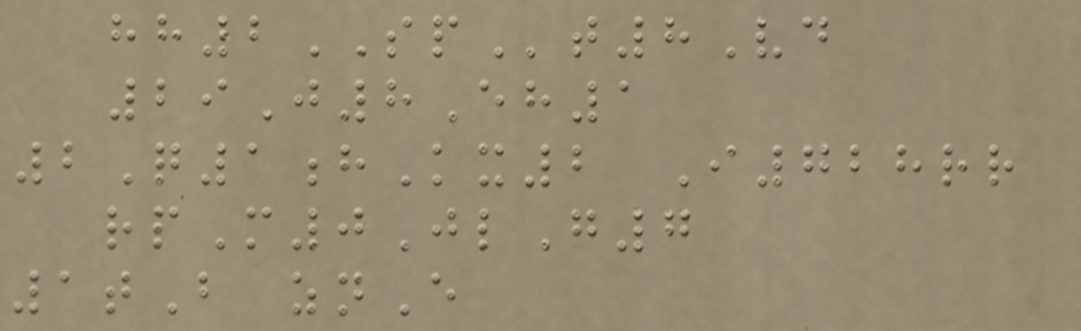hh2SPt8Vd
29J8Eh1
2Q1hKx2 I728rr
rpM0JlG7
1tB znE
